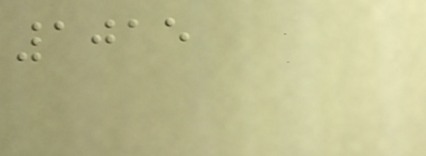1015
